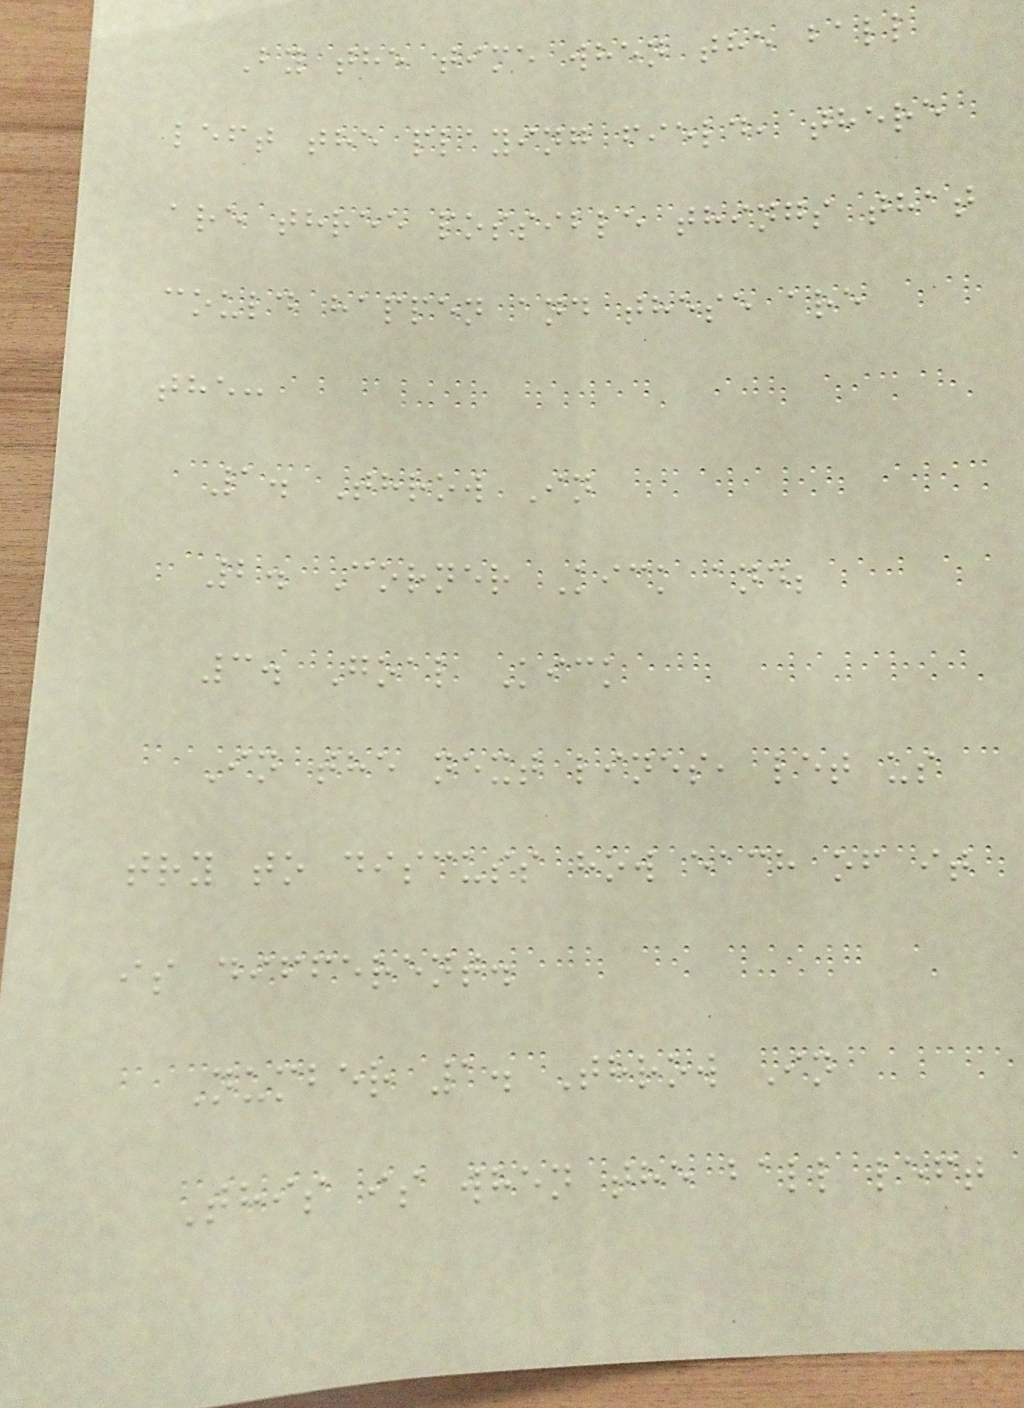By the time when the ball
left the playing field, there
are three possible things that
could happen and these are
the:
1. Throw In
2. Corner Kick and;
3. Goal Kick
In the next lines, let us
try to discuss how each of it
is different.
Number 1. Throw In
This is when the ball left
